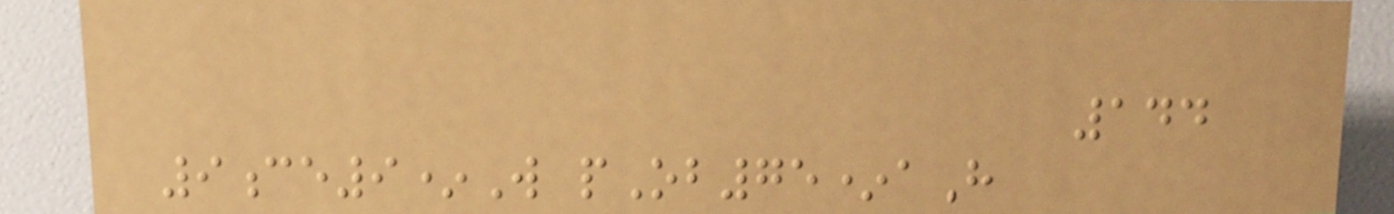144
9ce9*W pOb75*aH
